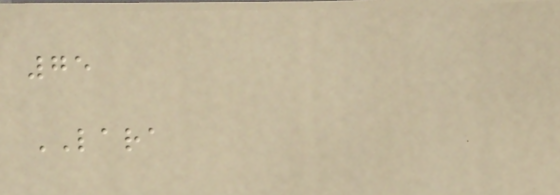75
LARA
